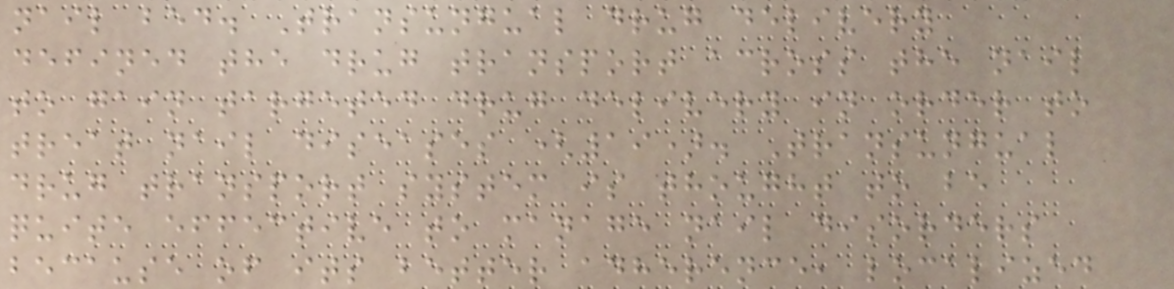nail bed. Transungual drug delivery
defined the drug transport across the nail
to gain targeted drug delivery in order to
treat nail diseases (19). Transungual
drug transport system is thought to be
quite effective to manage nail disorders
because of its better adherence, localized
